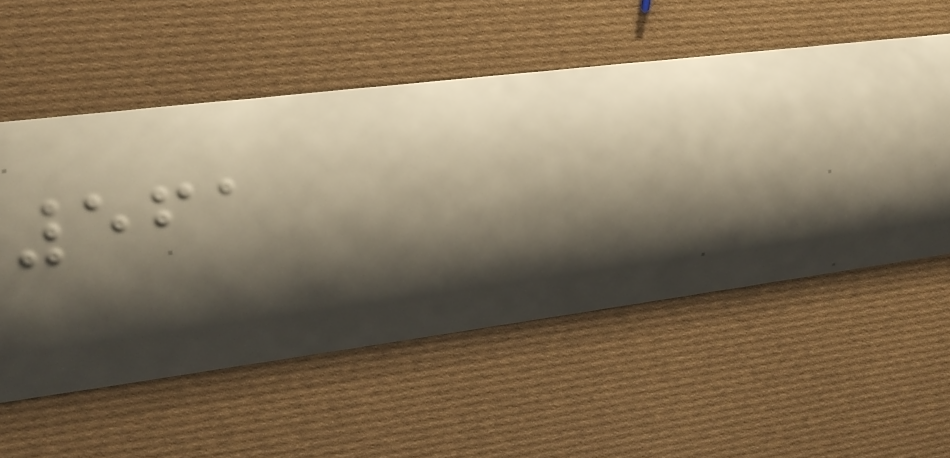561
